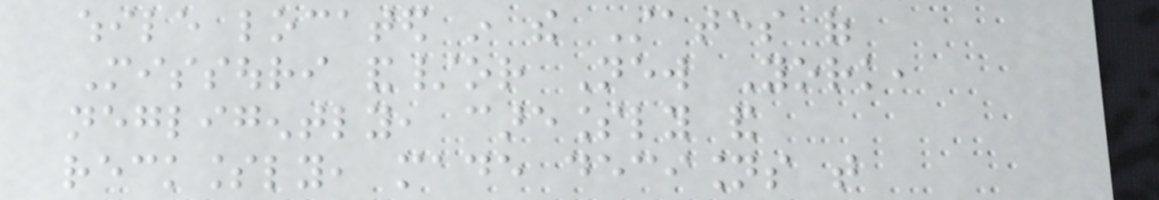while located in the States of
Missouri and/or New York,
negligently, carelessly and
recklessly, made decisions that
